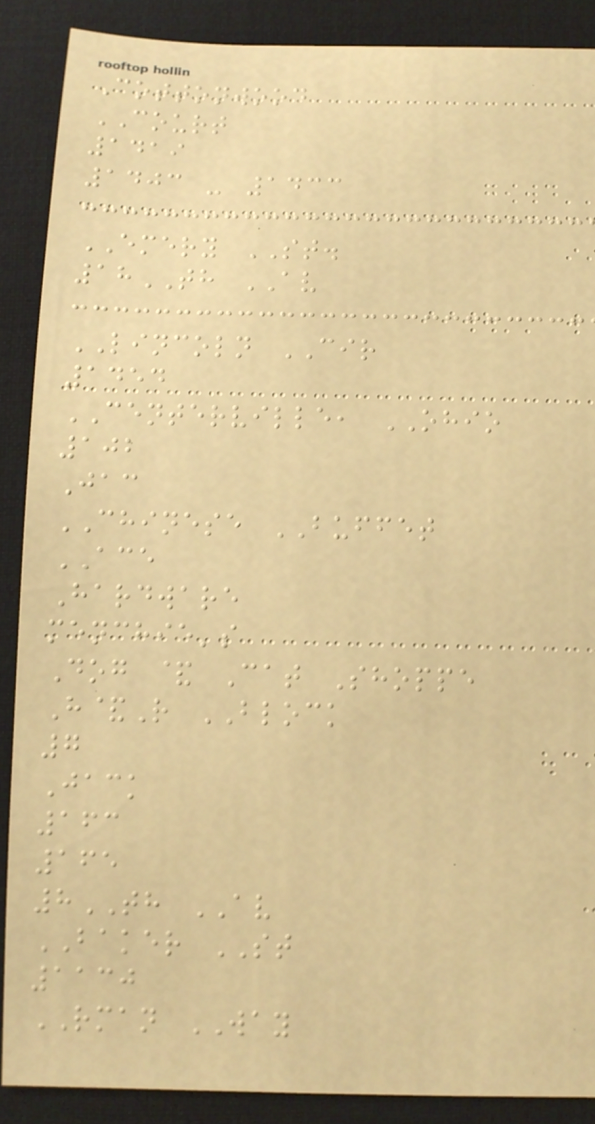Cottonwood
COURT
1419
1403 - 1433
EMERY ST.
18TH AV
LINCOLN CIR
1454
CENTERVILLE, OHIO
102
Jac
CHINESE BUFFET
ACE
Hardware
menchie's
Dog & Cat Shoppe
H&R BLOCK
7
Jack
163
165
8TH AV
BAKER ST
1130
RMAN WAY
